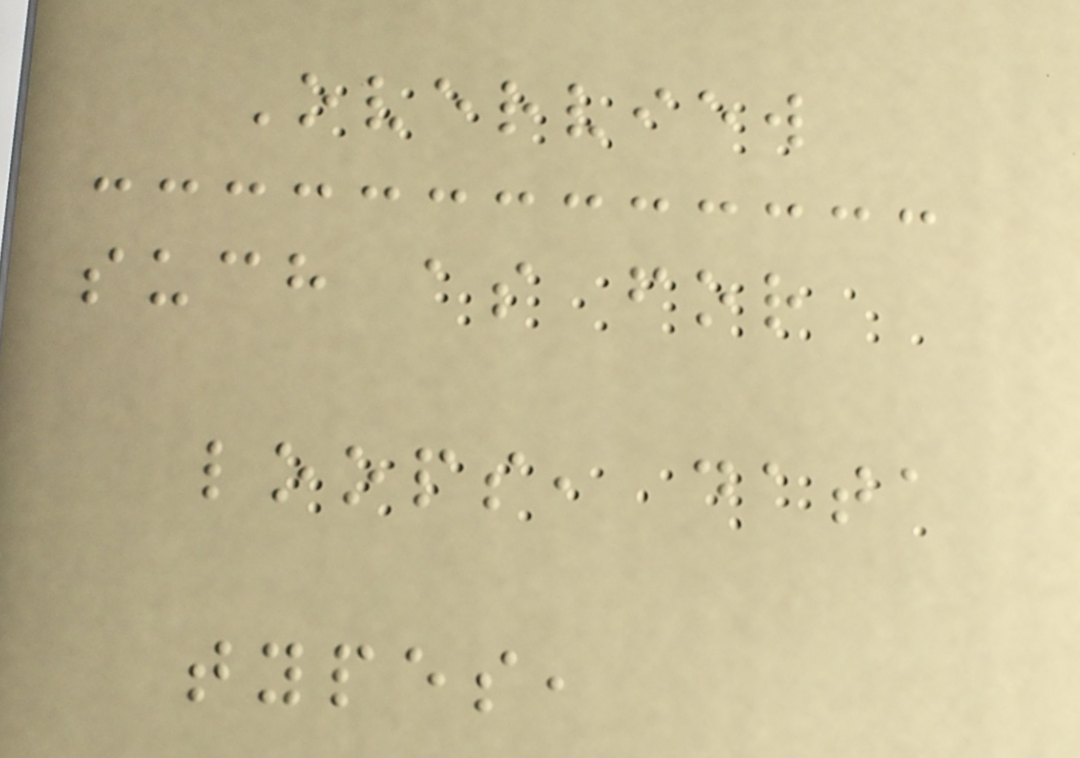Overview
such as for
loops, data
types,
